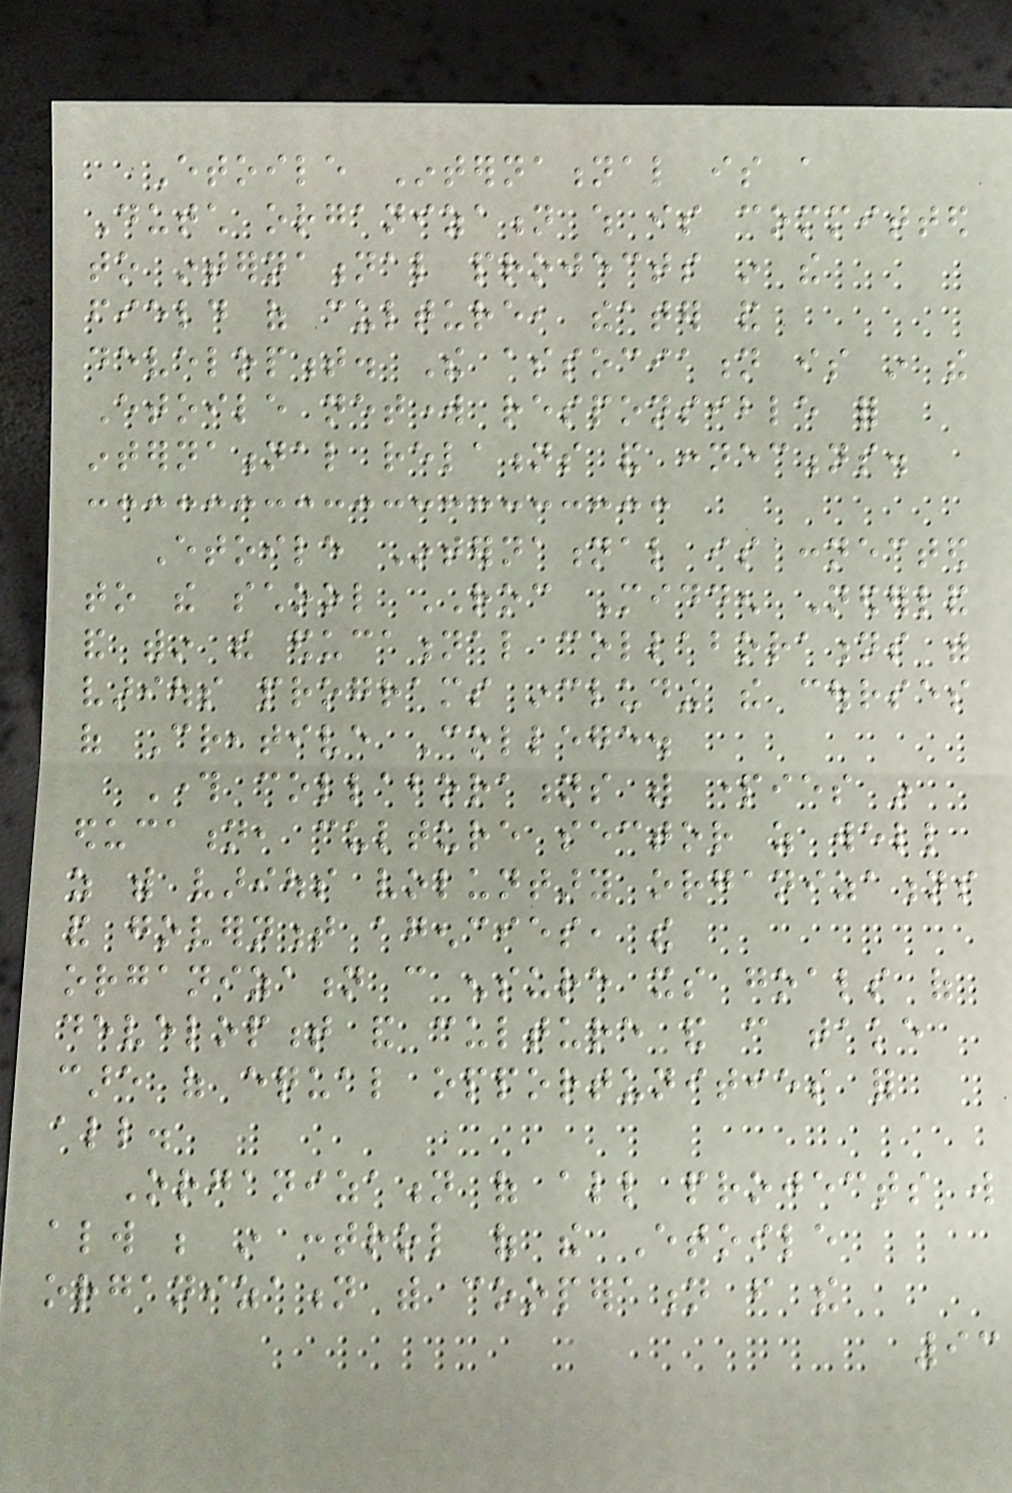Etoile International is a
Dutch organization which is committed
to international projects in the
field of culture, theater and
development. The association is in the
Etoile network responsible for
international relations and connections.
Etoile International is connected
to the school ROC Midden Nederland
and within the educational collaborations with
various programs including the courses
of Creative College.
Through collaborations with parties in
education, culture sector as well
as with various voluntary organizations
and government agencies, the
organization can ensure its goals of
development and culture and can take
care of equal opportunities for
all.
Organization of all projects will
always be in control of the Etoile
organization with cooperation from the
93
